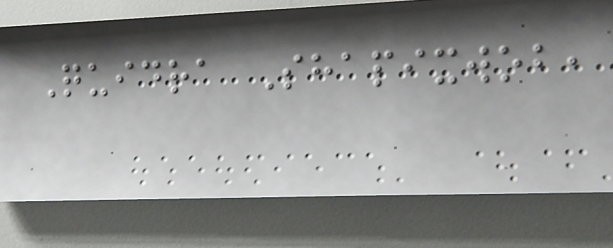Quidra Shapixwob,
